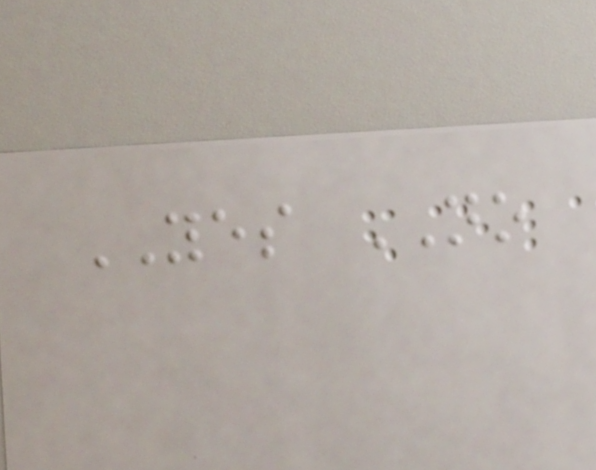YES NO
